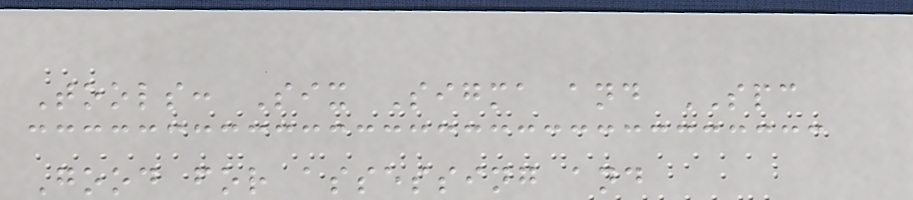Tools: Six Sigma and SPC
Good for assessing and
